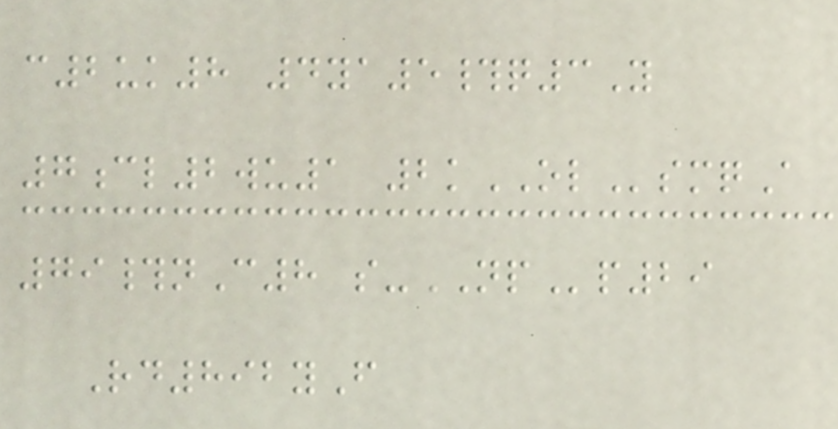c2uk8 4ya5#q3Y
7cl2wu1 2kOLsmqA
79#nC8 s-NPp29
Rd892yF
